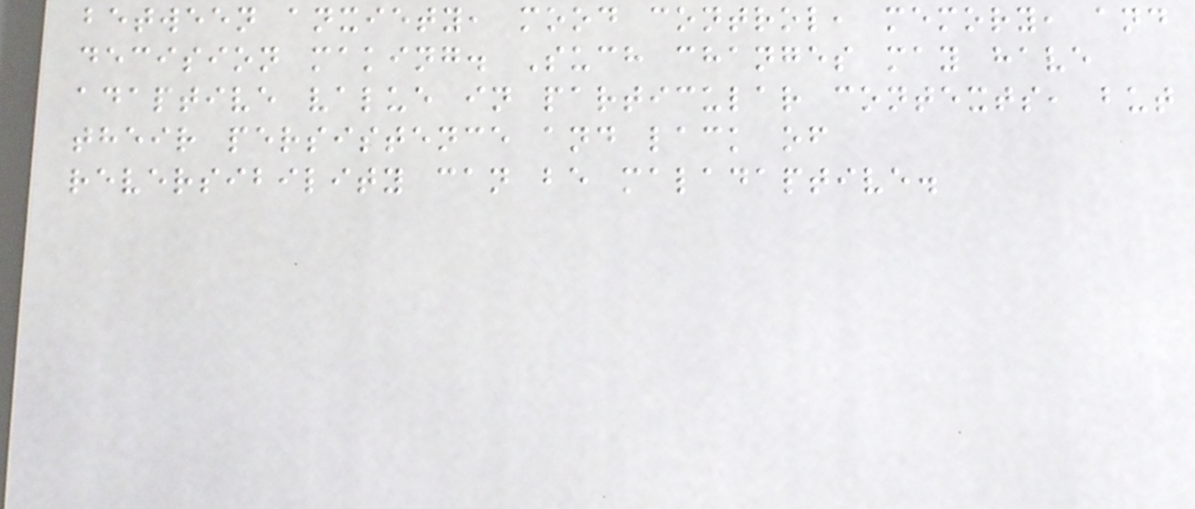between anxiety, mood control, memory, and
decision making. Such changes may have
adaptive value in particular contexts, but
their persistence and lack of
reversibility can be maladaptive.
